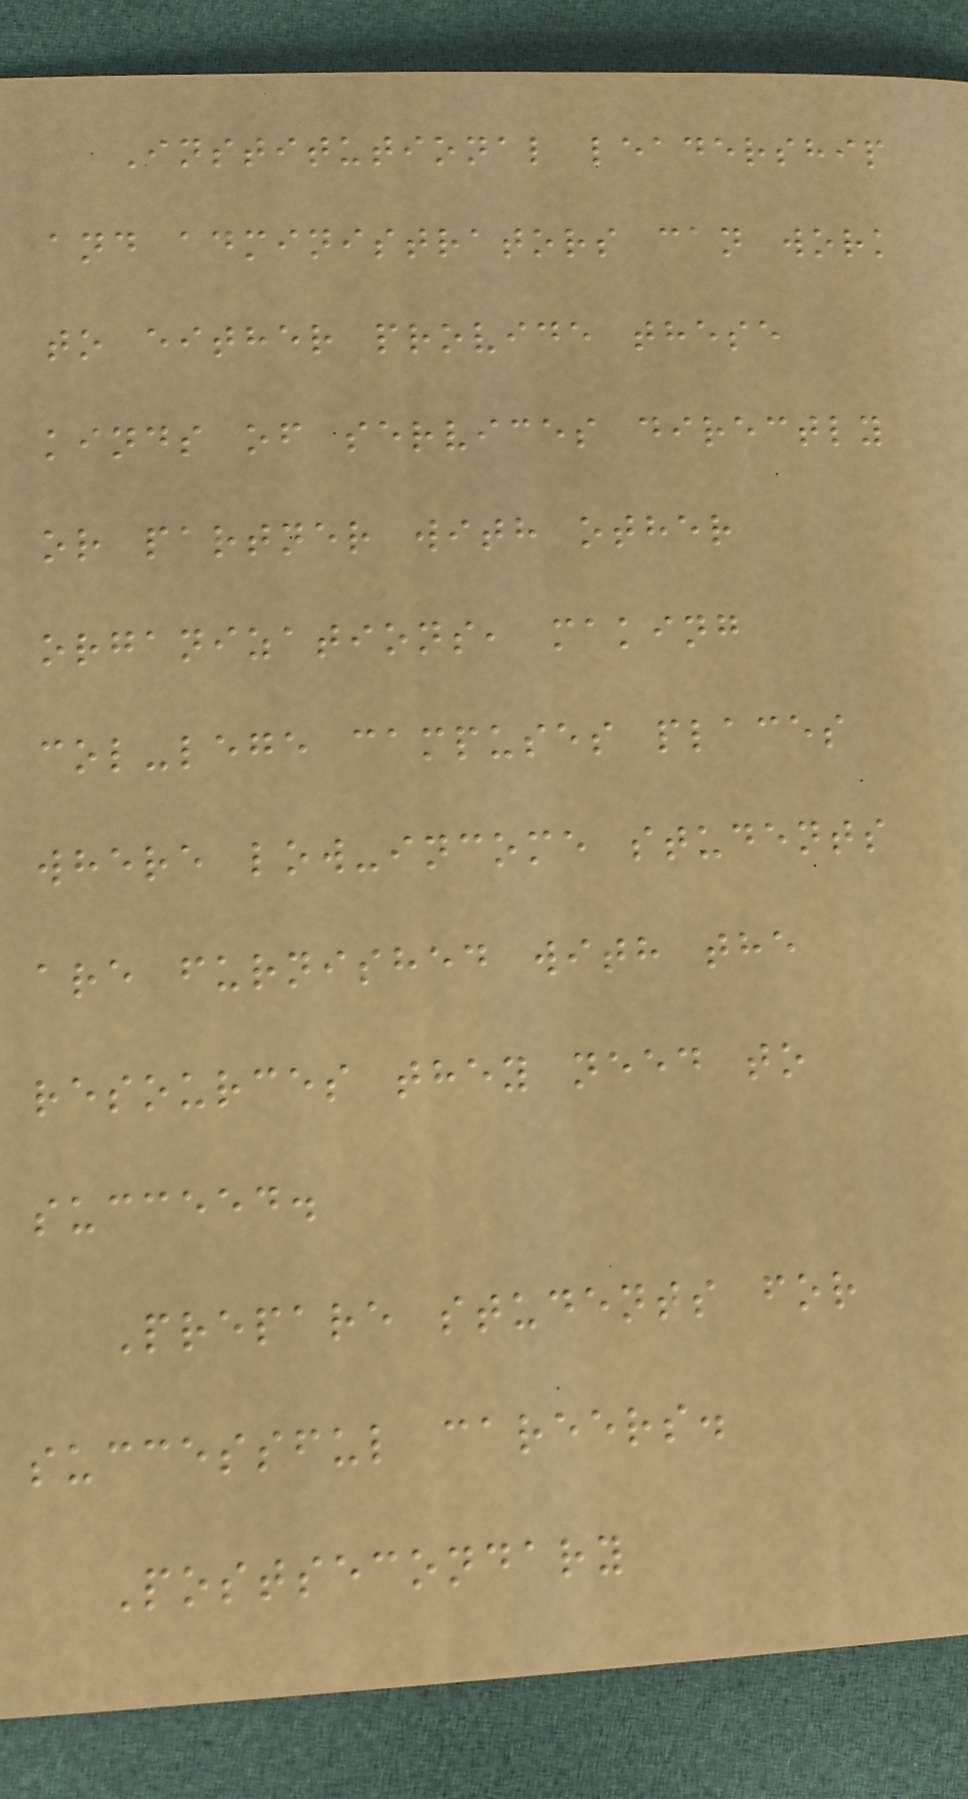Institutional leadership
and administrators can work
to either provide these
kinds of services directly
or partner with other
organizations, making
col-lege campuses places
where low-income students
are furnished with the
resources they need to
succeed.
Prepare students for
successful careers.
Postsecondary
